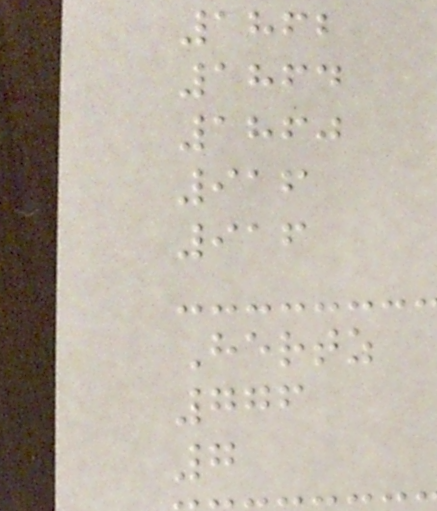1862
1864
1860
916
916
Hertz
776
7
